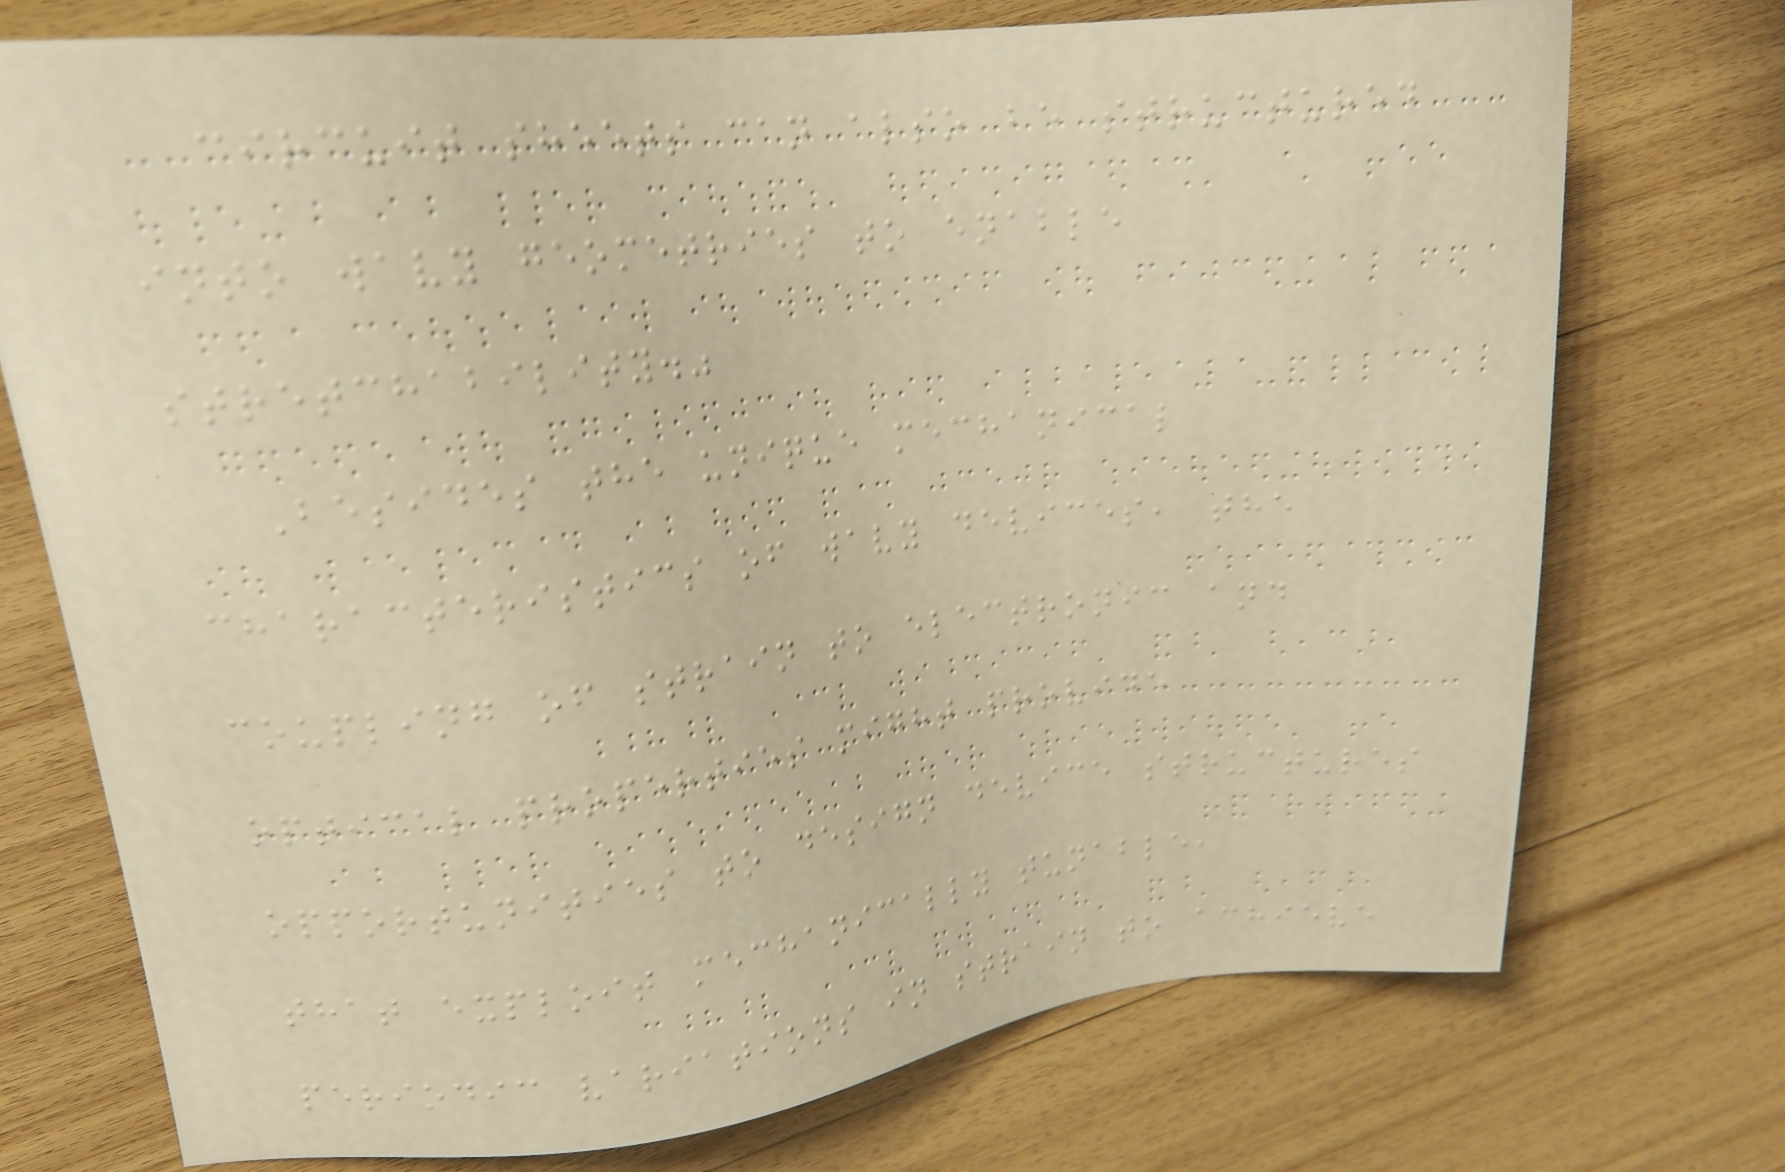circuit sheets can also be structured
into wavy geometries to enable
stretchability."
Besides the unique mechanical
characteristics of wavy devices, the
coupling of strain to electronic and
optical properties might provide
opportunities to design device structures
that exploit mechanically tunable,
periodic variations in strain to achieve
